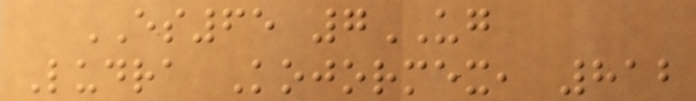ES65 7UG
Ludra Kojormex, 812
